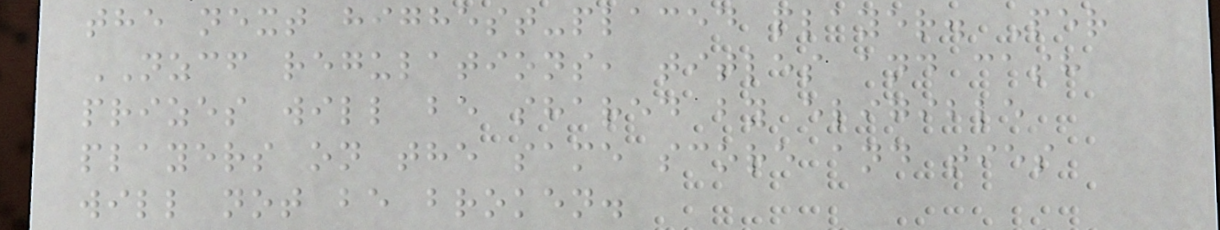the next highest-placed player. Per
NZCF regulations, titles and cash
prizes will be shared by eligible
players on the same score and ties
will not be broken.
